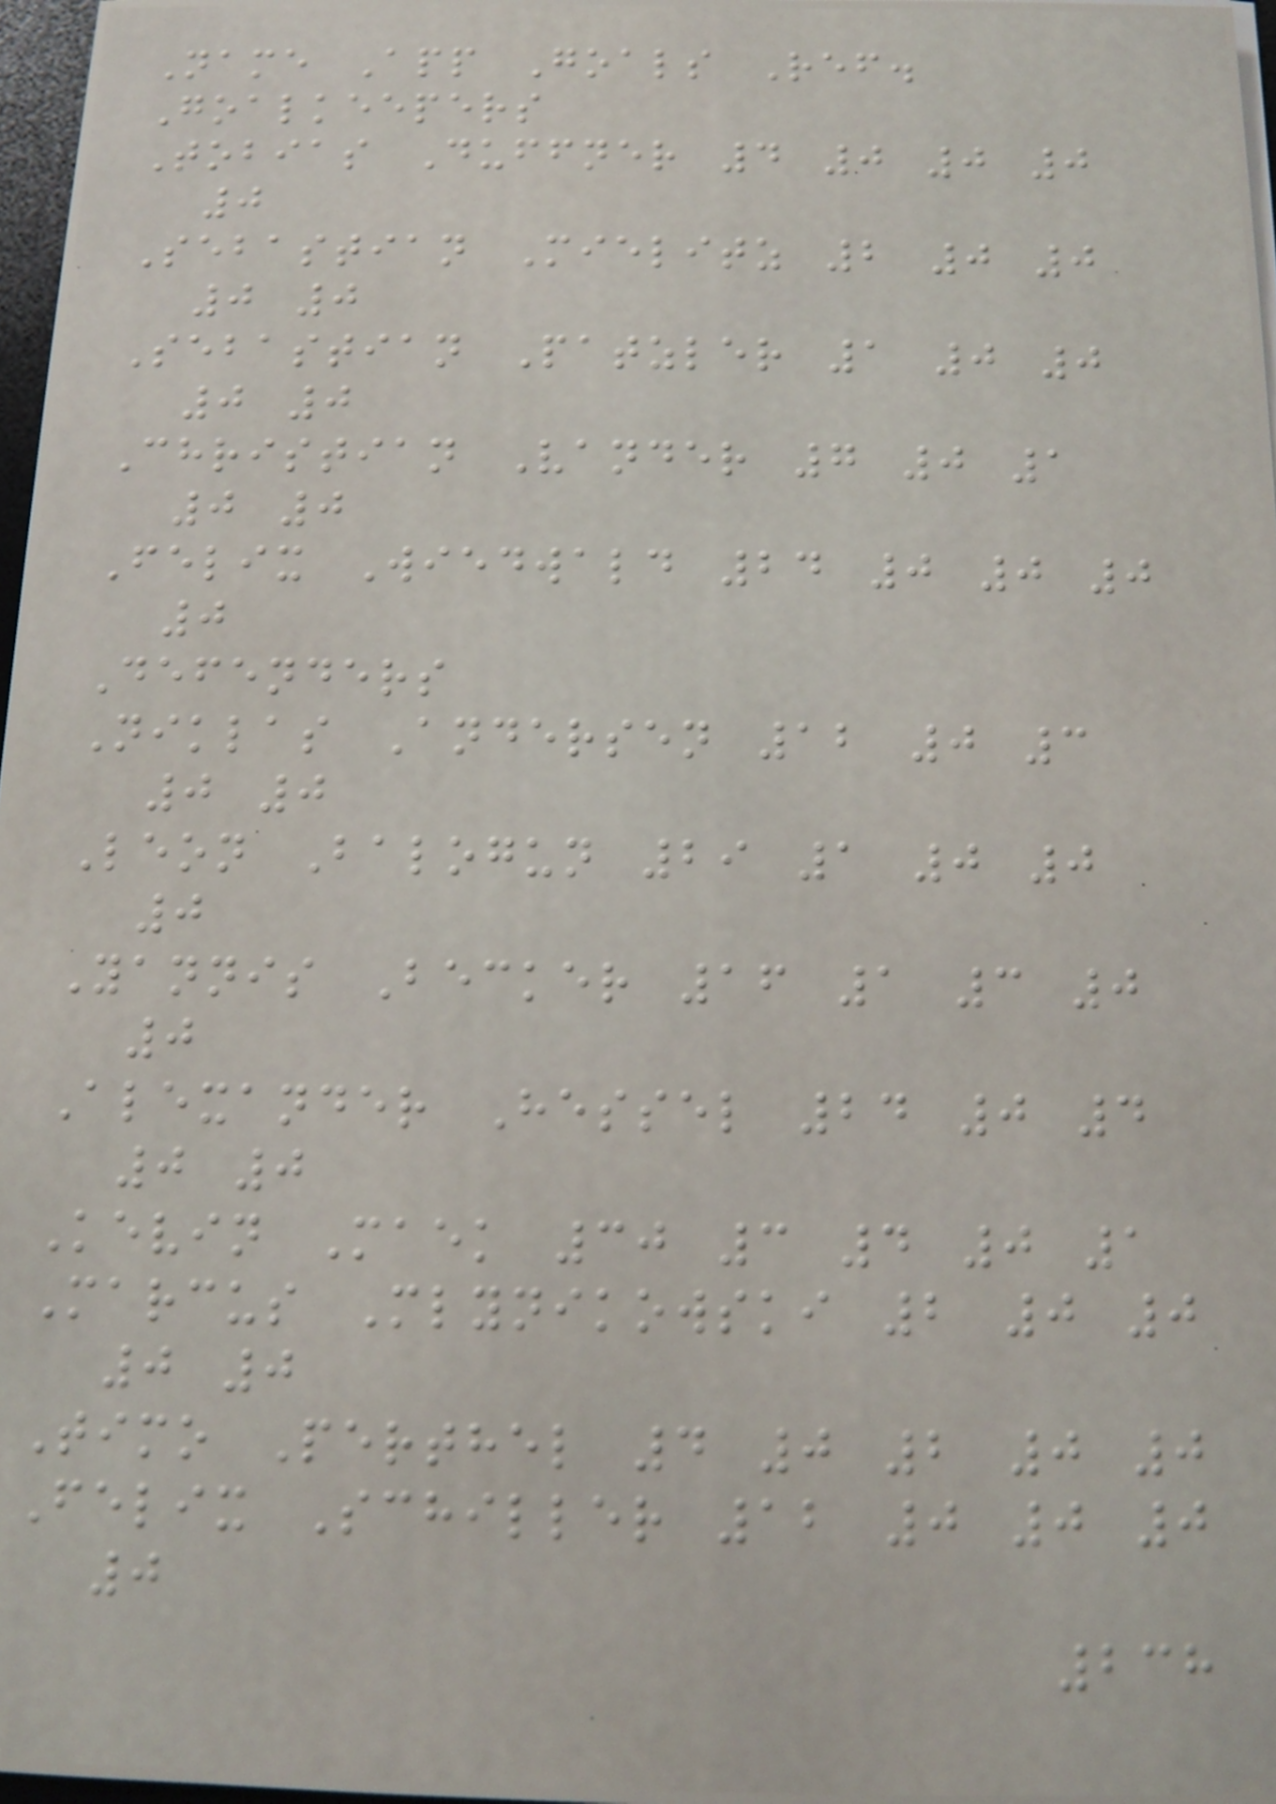Name App Goals Ref.
Goalkeepers
Tobias Duffner 4 0 0 0
0
Sebastian Mielitz 2 0 0
0 0
Sebastian Patzler 1 0 0
0 0
Christian Vander 7 0 1
0 0
Felix Wiedwald 24 0 0 0
0
Defenders
Niklas Andersen 12 0 3
0 0
Leon Balogun 29 1 0 0
0
Yannis Becker 16 1 3 0
0
Alexander Hessel 24 0 4
0 0
Kevin Maek 30 3 4 0 1
Marcus Mlynikowski 2 0 0
0 0
Timo Perthel 4 0 2 0 0
Felix Schiller 12 0 0 0
0
238
